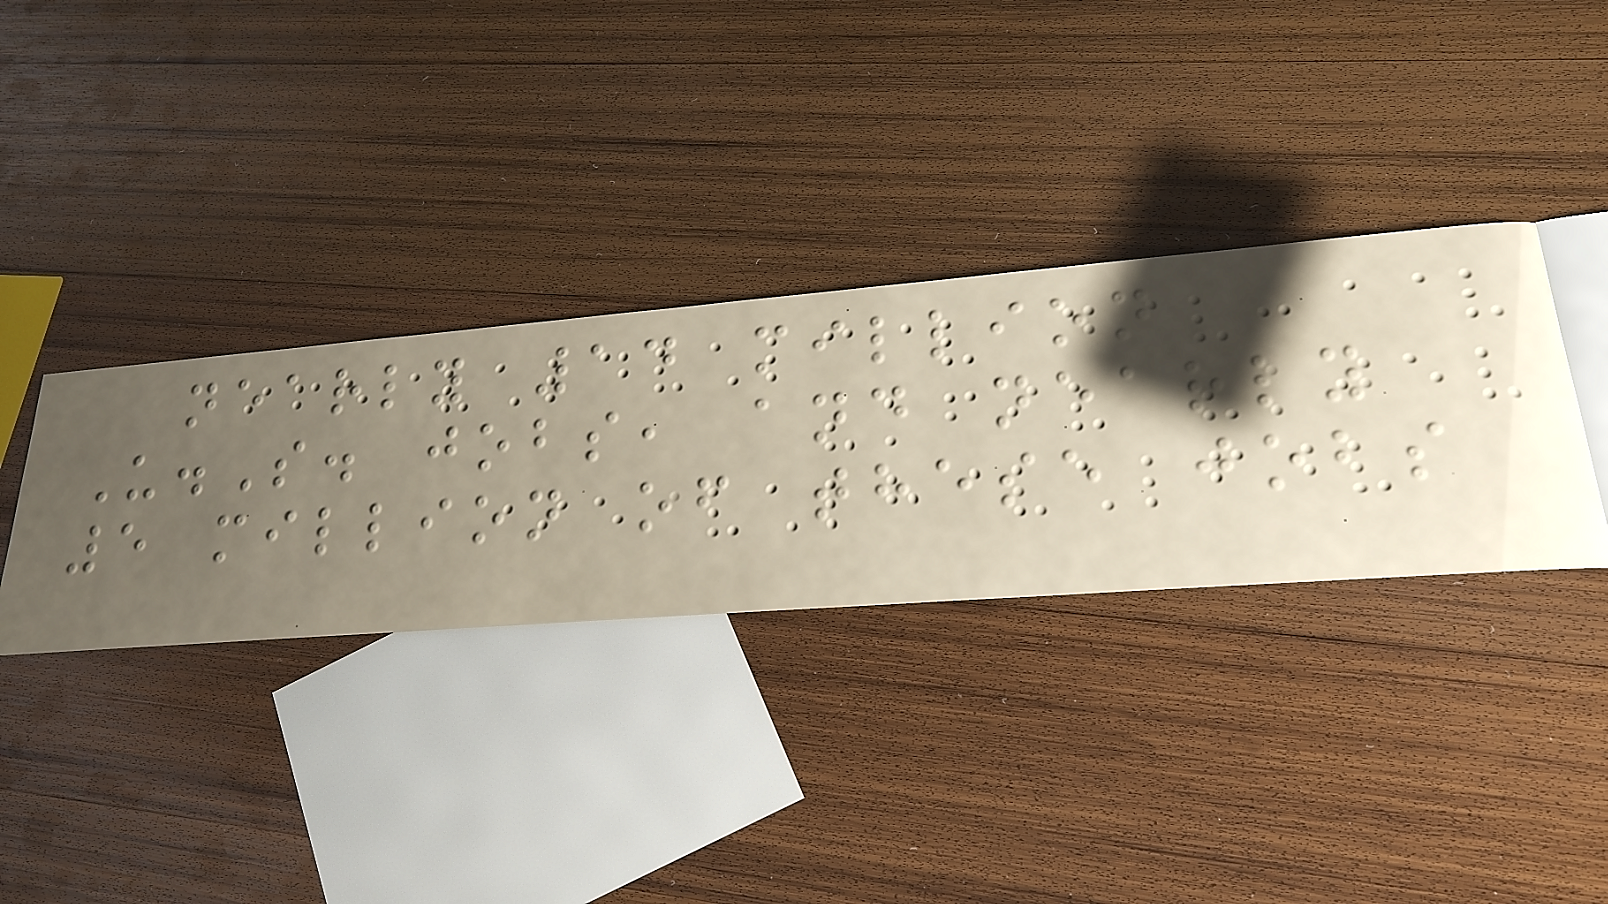nearly 14 million
U.S. jobs, and nearly
5 million of these jobs
